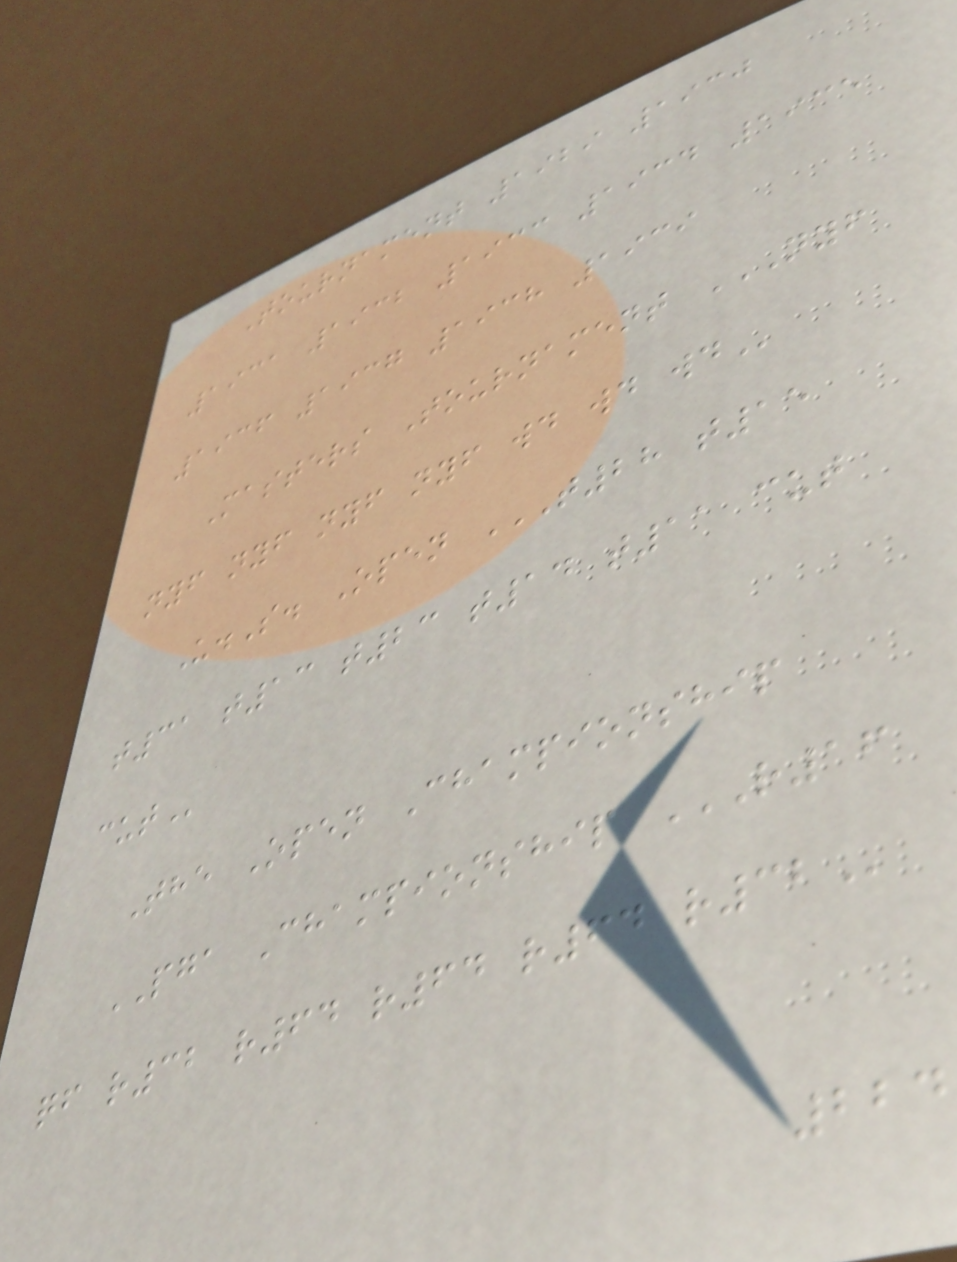Tournament 1929 1930
1931 1932 1933 1934 1935
1936 1937 1938 1939
Masters Tournament NYF
NYF NYF NYF NYF WD WD WD
U.S. Open T28 T15
T31 T13 T23 T14 T11 CUT
CUT
The Open Championship
PGA Championship R16
QF R32 R64 R64 R64 R32
224
